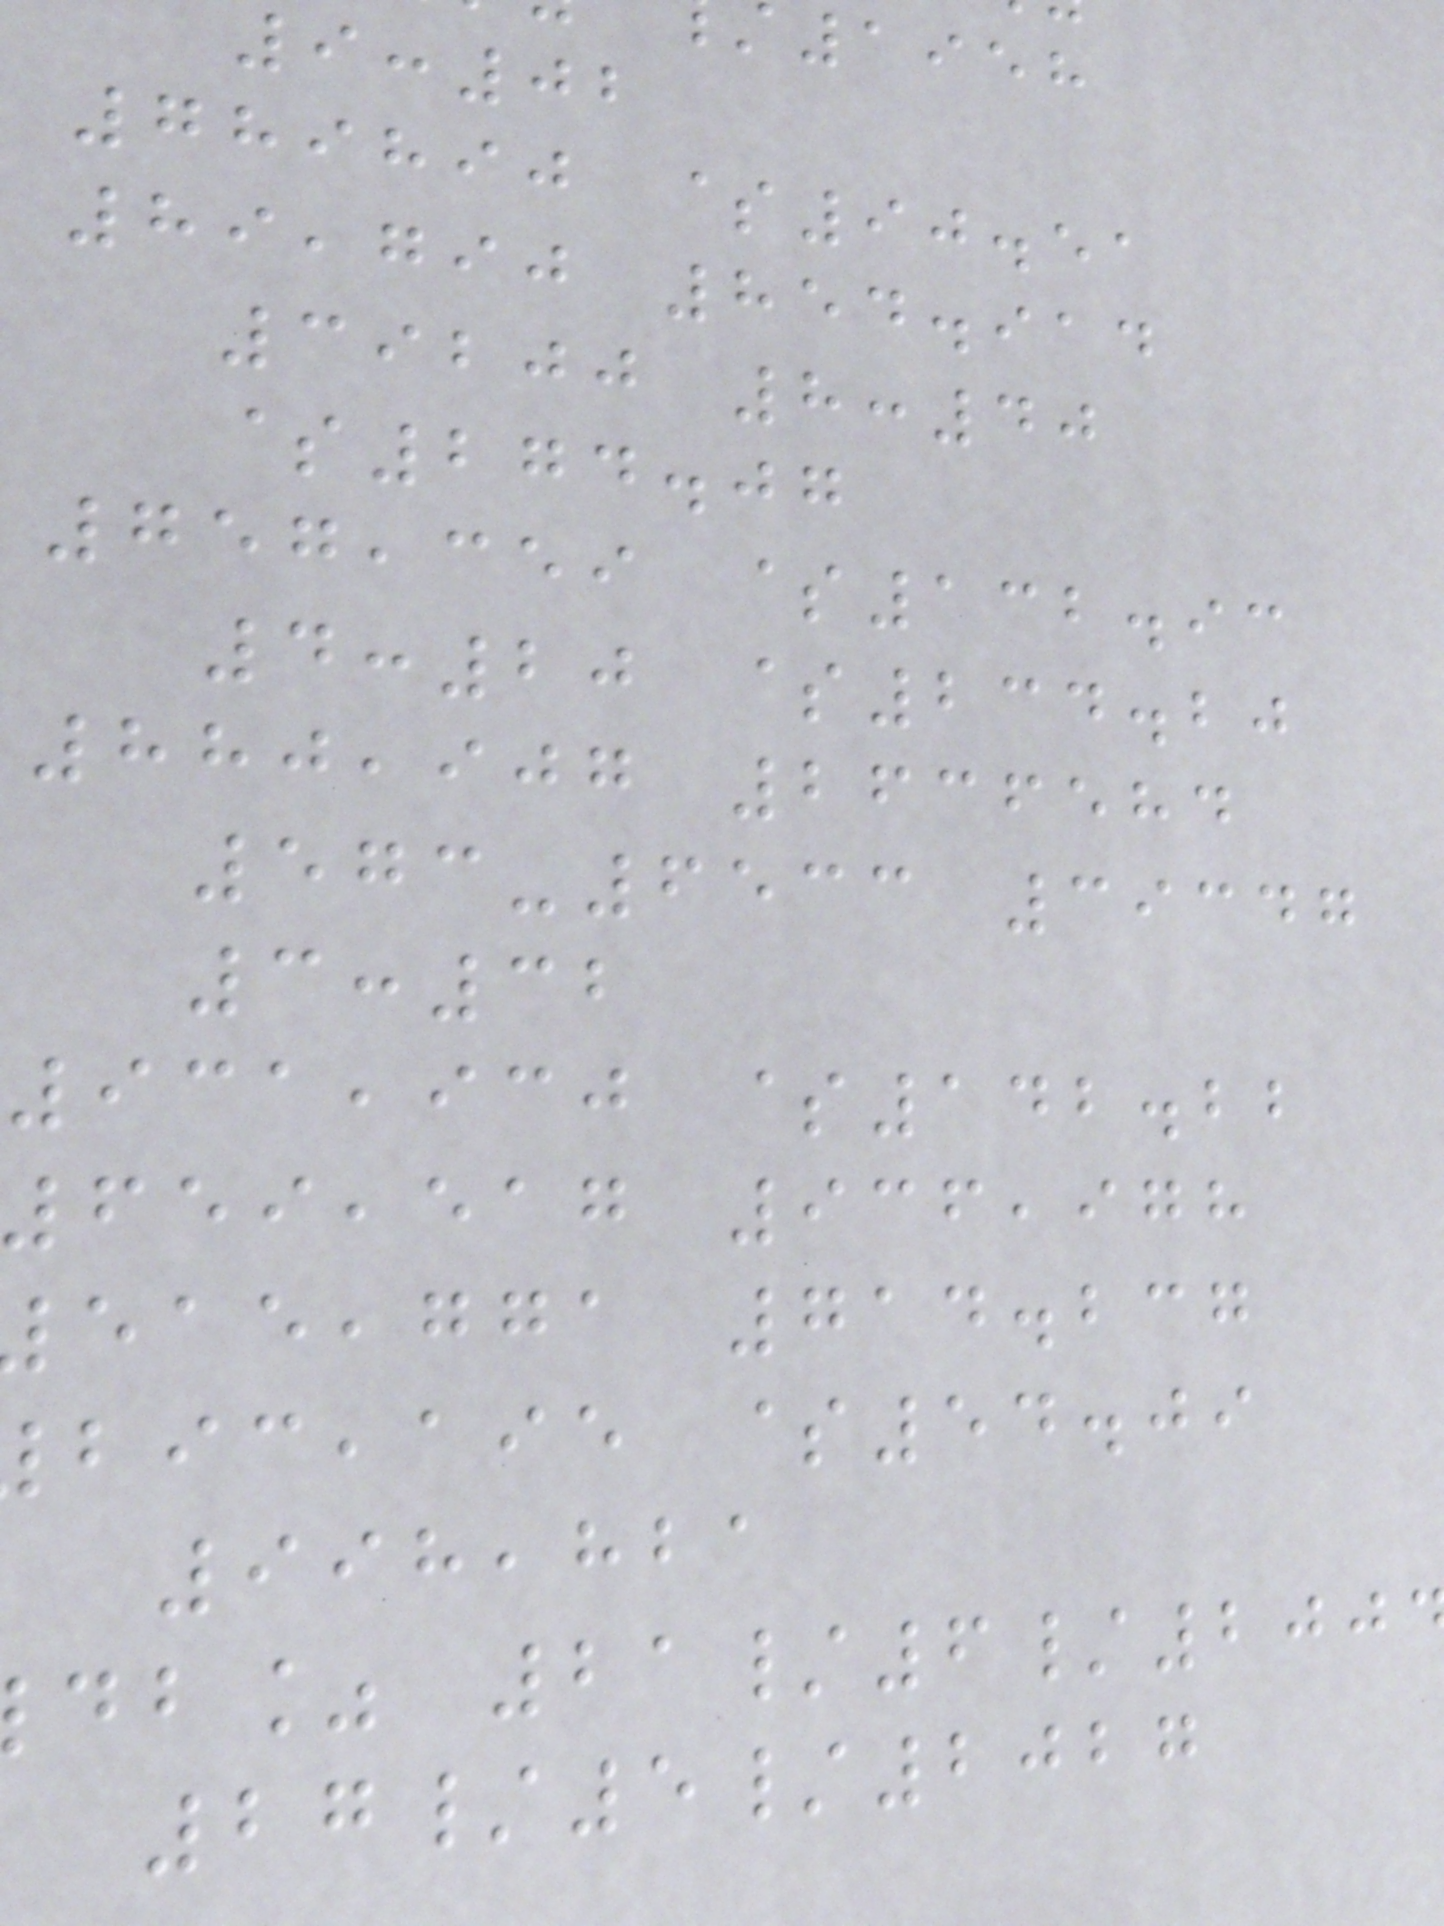1958
9:02
789890 $90.51
89,790 854.914
39200 8:40
$274.07
757,359 $132.93
4:20 $234.20
880,907 2636584
573-6533 39347
3:32
931,930 $142.22
659,517 936,978
,gga 714.237
,aie $54.09
998,821
db% 21/6/200
27/5/2027
